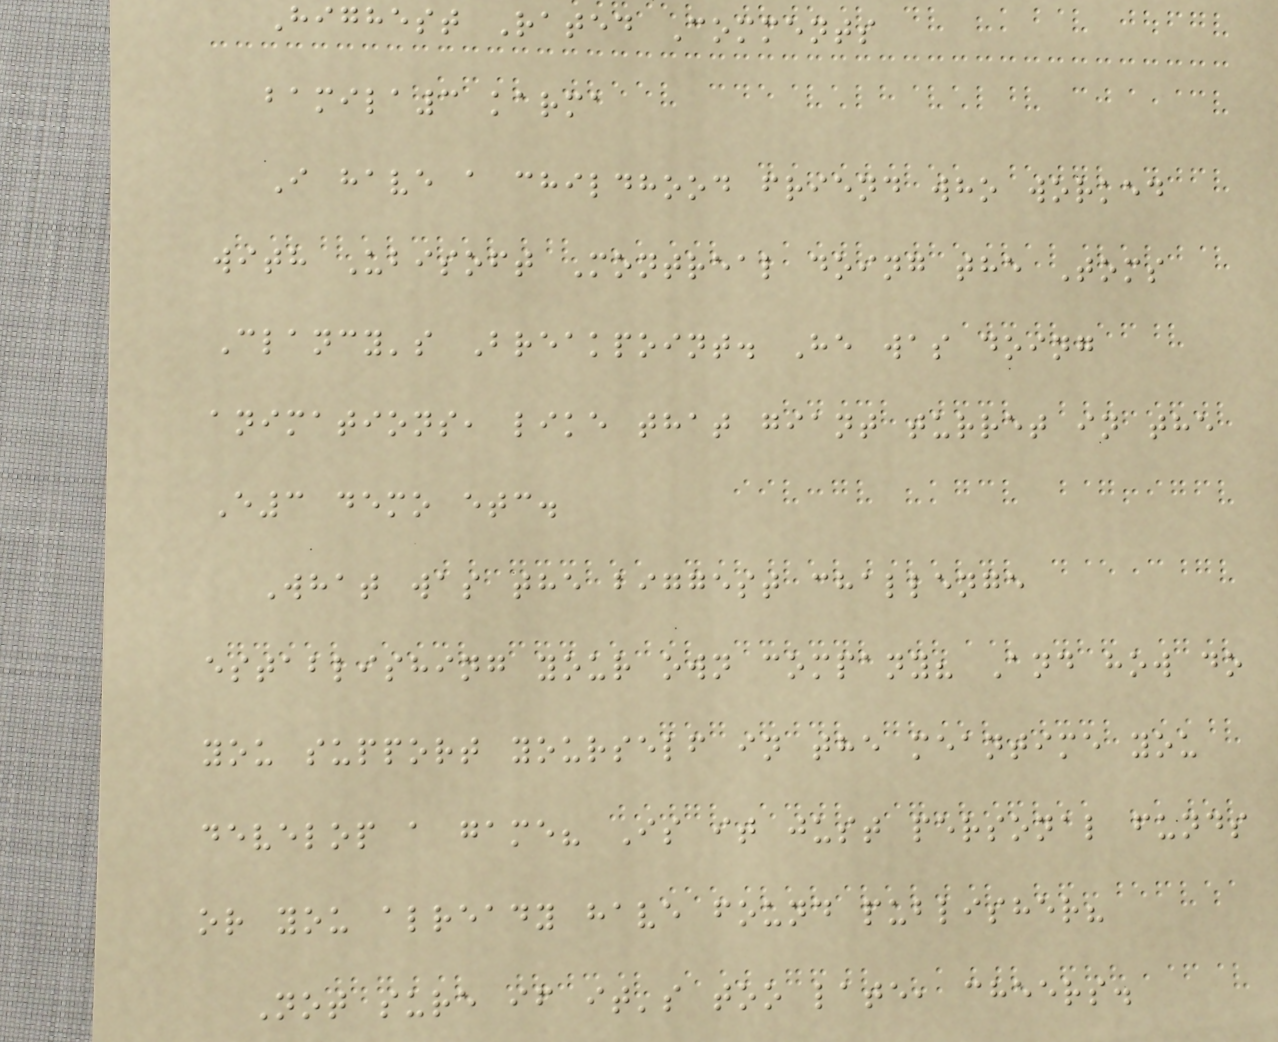Highest Rated Comments
bamila3 karma
I have a childhood friend who worked
with Ubisoft Montreal doing the Toms
Clancy's Breakpoint. He was doing
animations, like that giant turret in the
E3 demo etc.
What was the biggest challenge
establishing your own company? And how do
you support yourself in the meantime you
develop a game? Is it just personal funds
or you already have found publisher?
Not sure if it's too late, cheers.
